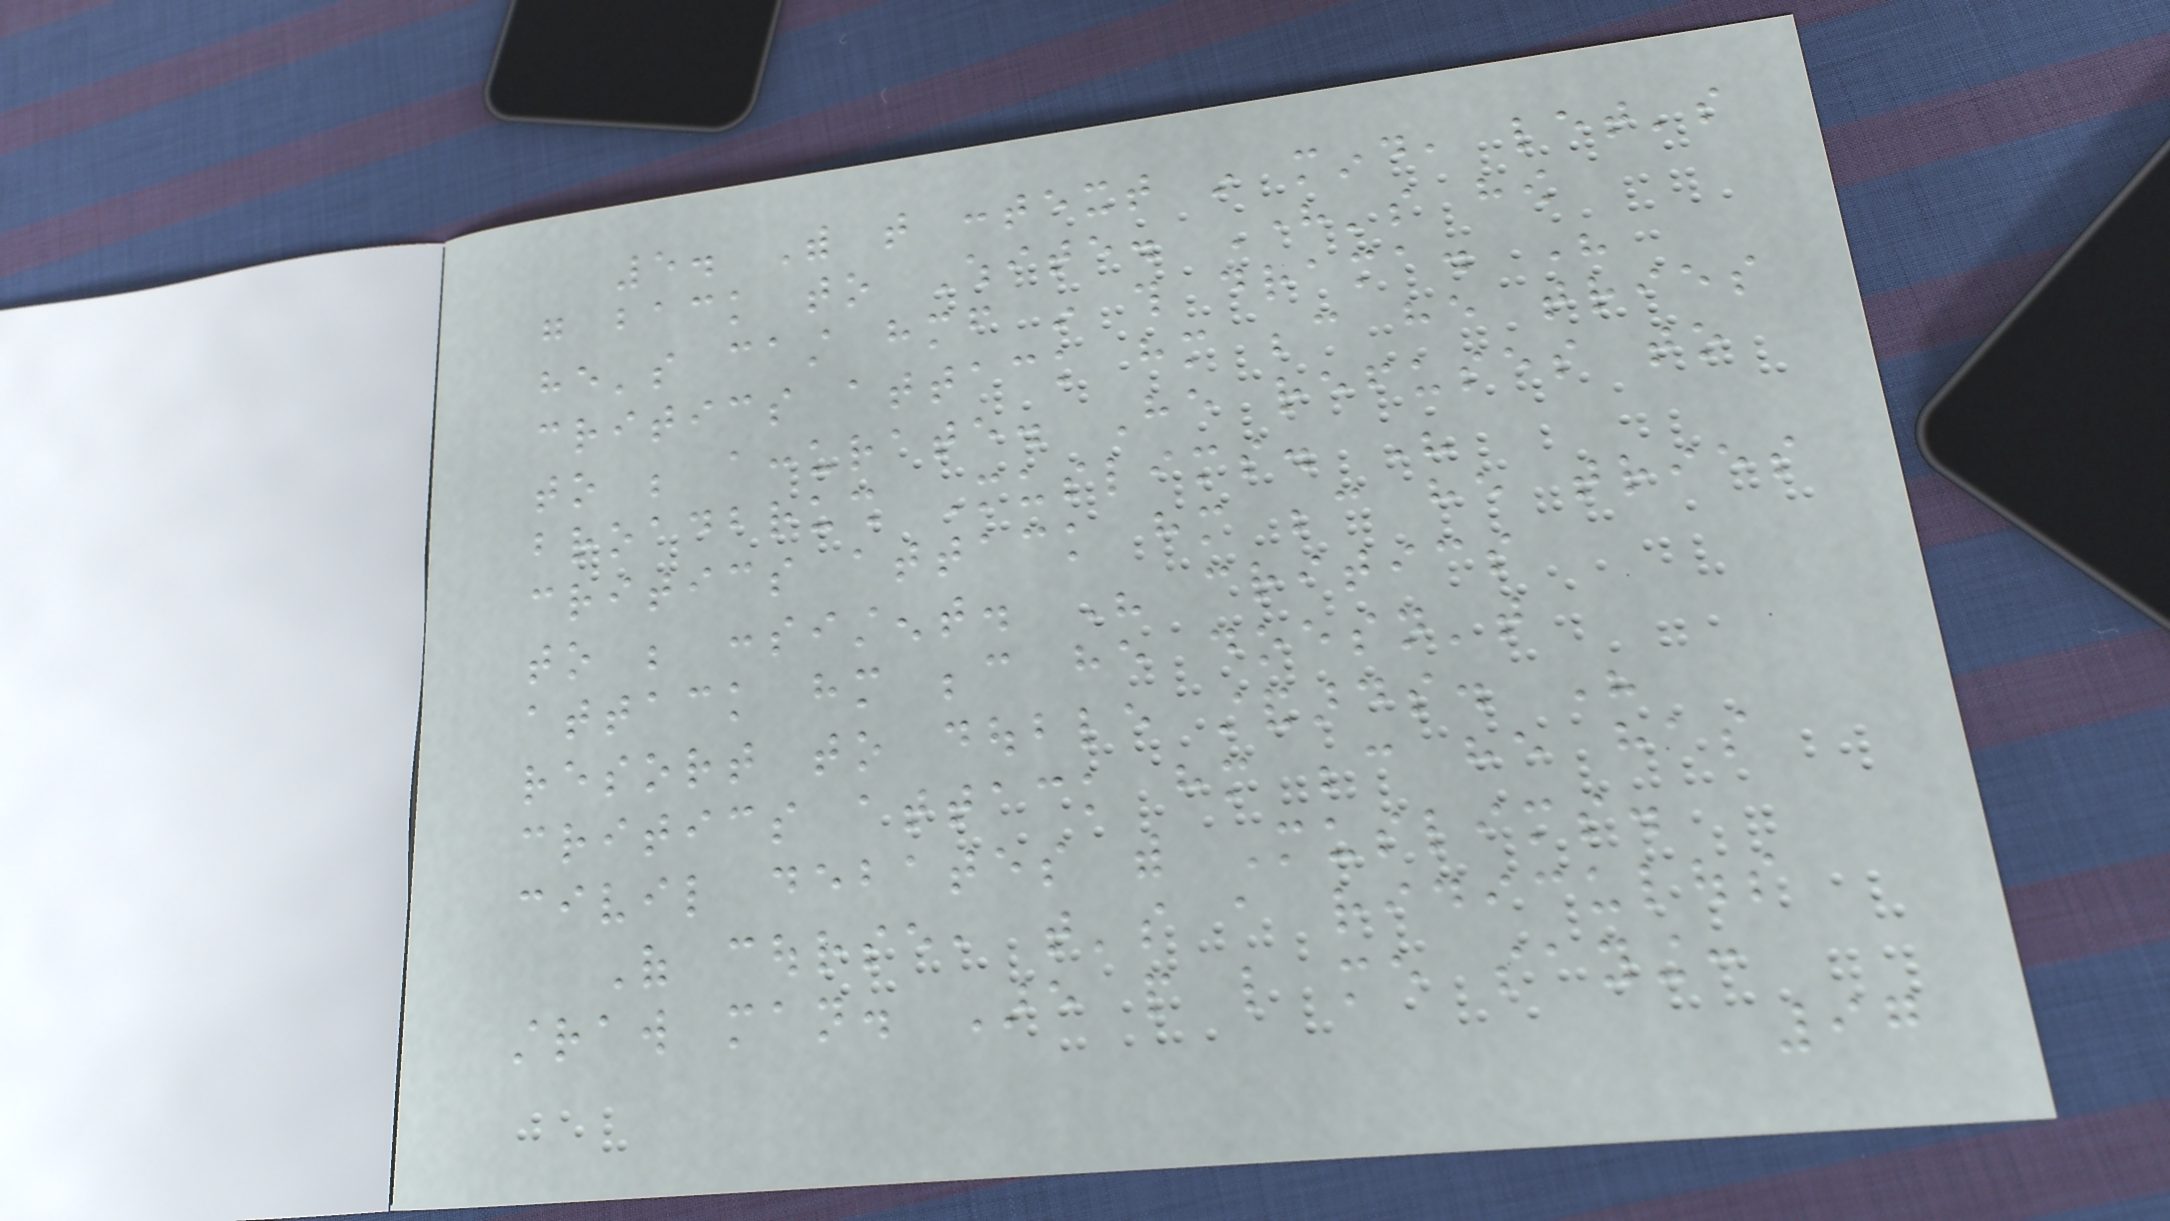5. With that context in mind, let's
go back to White. Here's how
he's cast himself in this drama. His
critics attack him because he tries
to be accurate. He refuses to
broadbrush Muslims. His
critics attack him because he tries
to be consistent. His critics
attack him because he doesn't
resort to double standards. His
critics attack him because he has
civil debates with Muslims.
Of course, that's a ridiculous
straw man. Are people like me saying:
97
